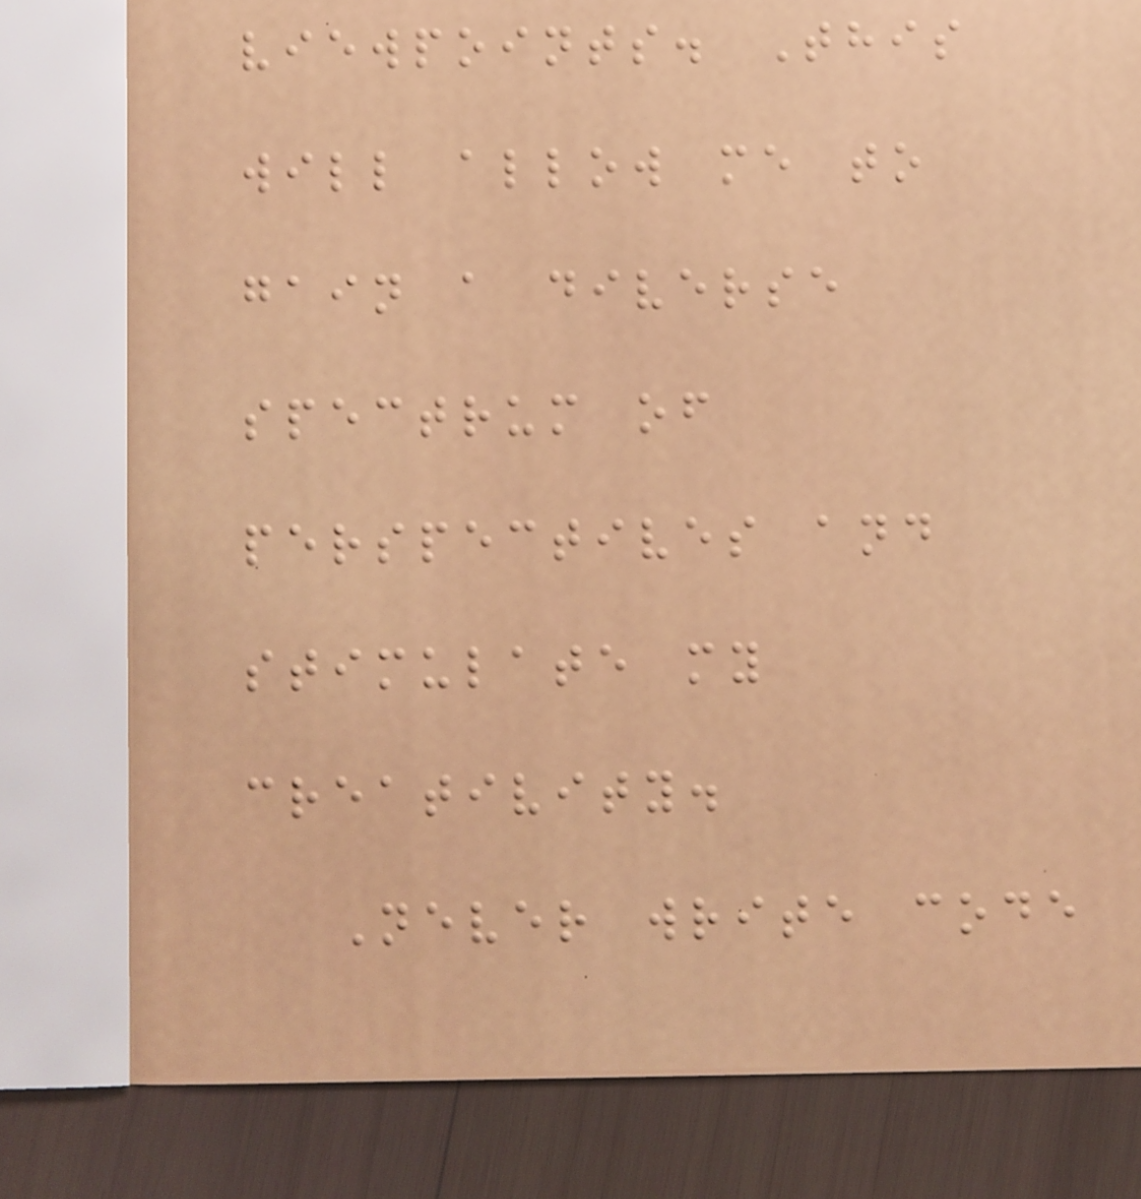viewpoints. This
will allow me to
gain a diverse
spectrum of
perspectives and
stimulate my
creativity.
Never write code
